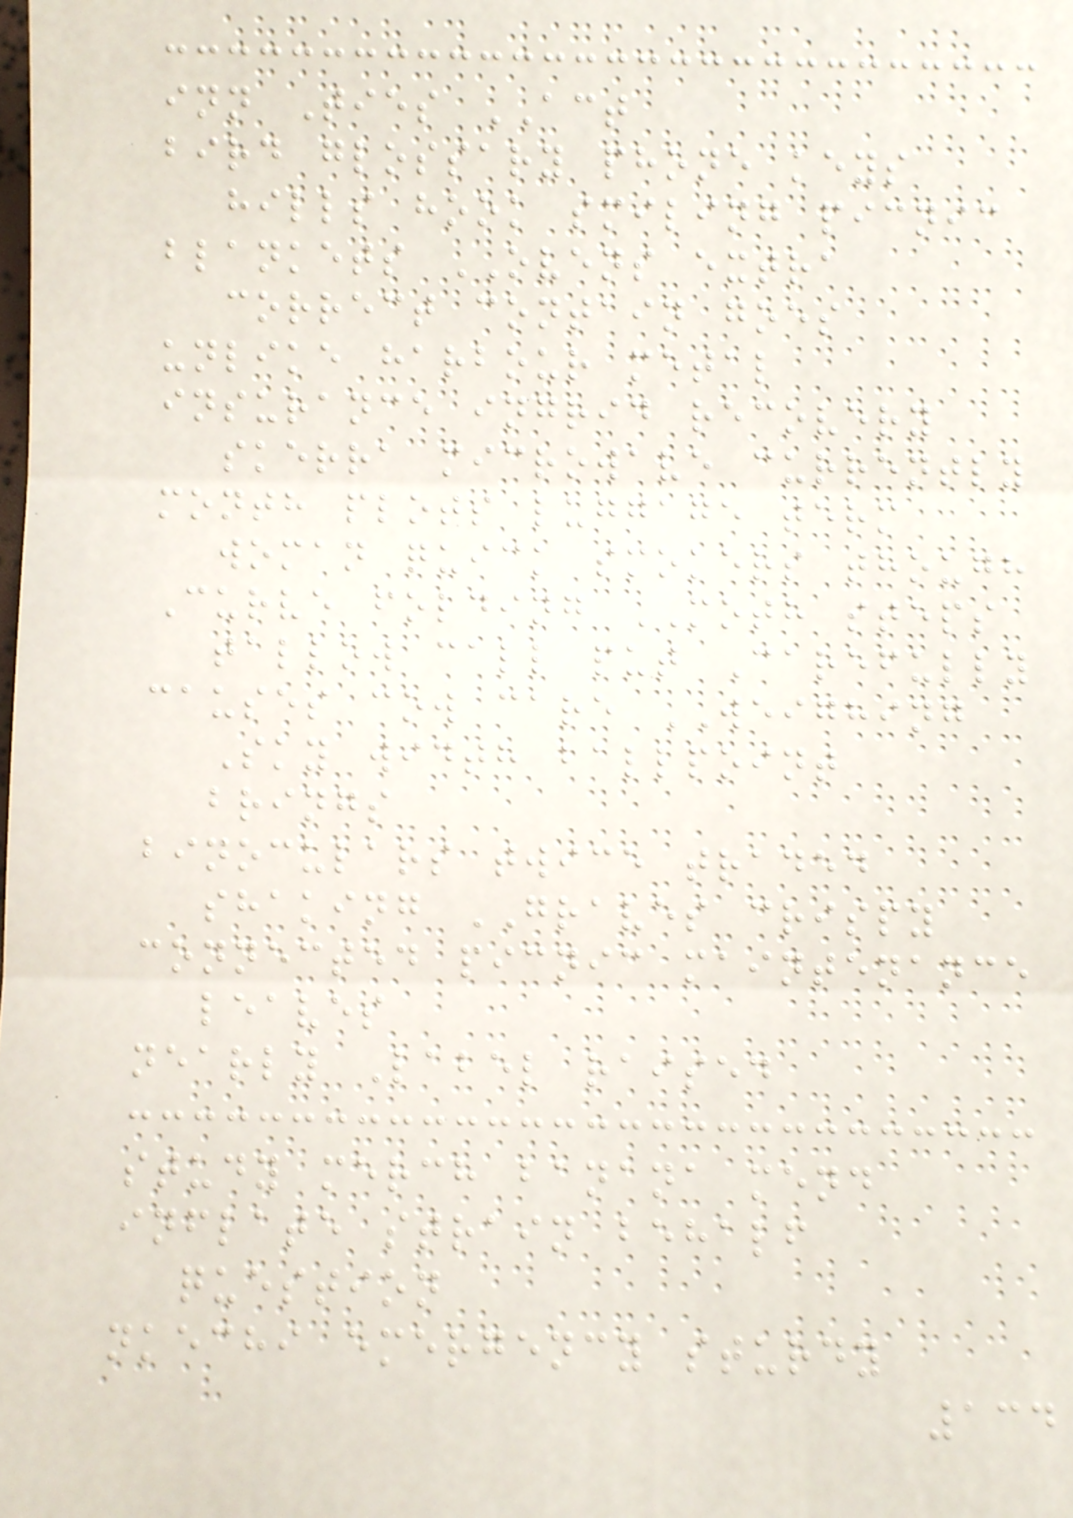inn Ties ACT
bird glossary phone keys
hills hook smiling picnic
blankets OVENS extra
correct contain goes
unlike harbour metal
insurance ingrid recovery
skerra microwave currently
month plots luggage term
woman quick smokers though
Curve folding MOTH steps
tallow call put Carefully
causes cow care WEIGHING
Sky width ballpoint
brings
binoculars twice traded
shaking GRAVES crispy
connected picnic maintenance
leaves
nearly Label raised
study merch banana mend
inflate strain behalf
question
nkechi emergency sturdy
134
